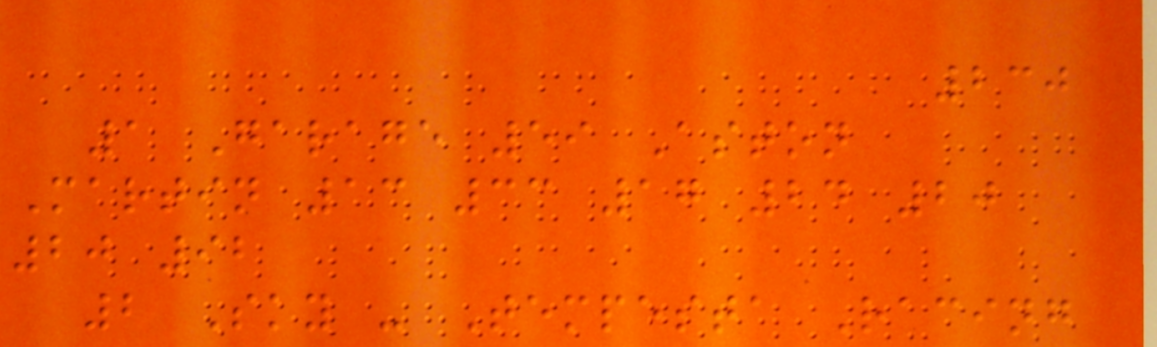230
1 Garage 59 Aston
Martin 13 33 17 24 20
20 92
2 Sky - Tempesta Racing
